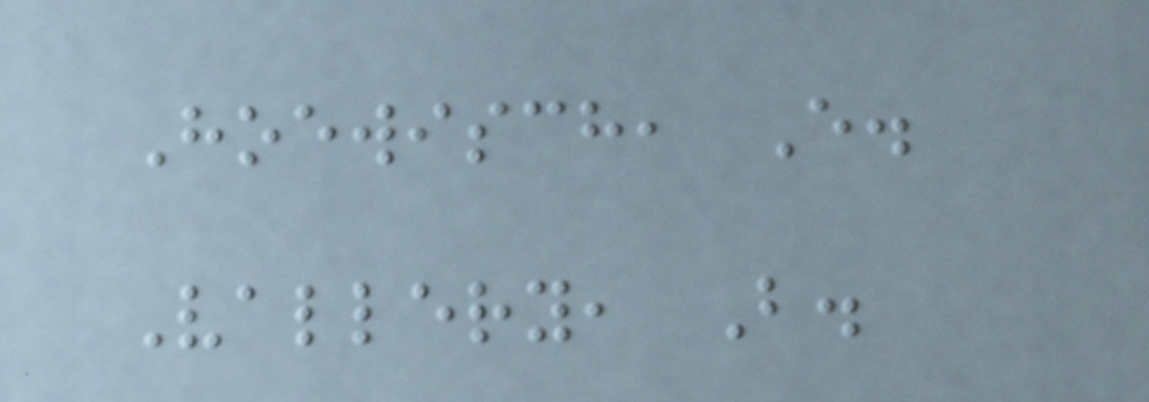Hoewisch, E.
Vallery, B.
